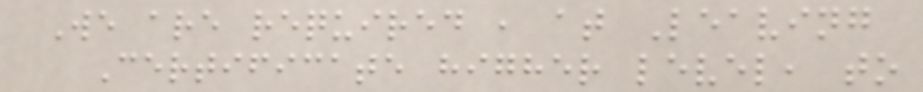We are required , at Leaving
Certificate higher level, to
